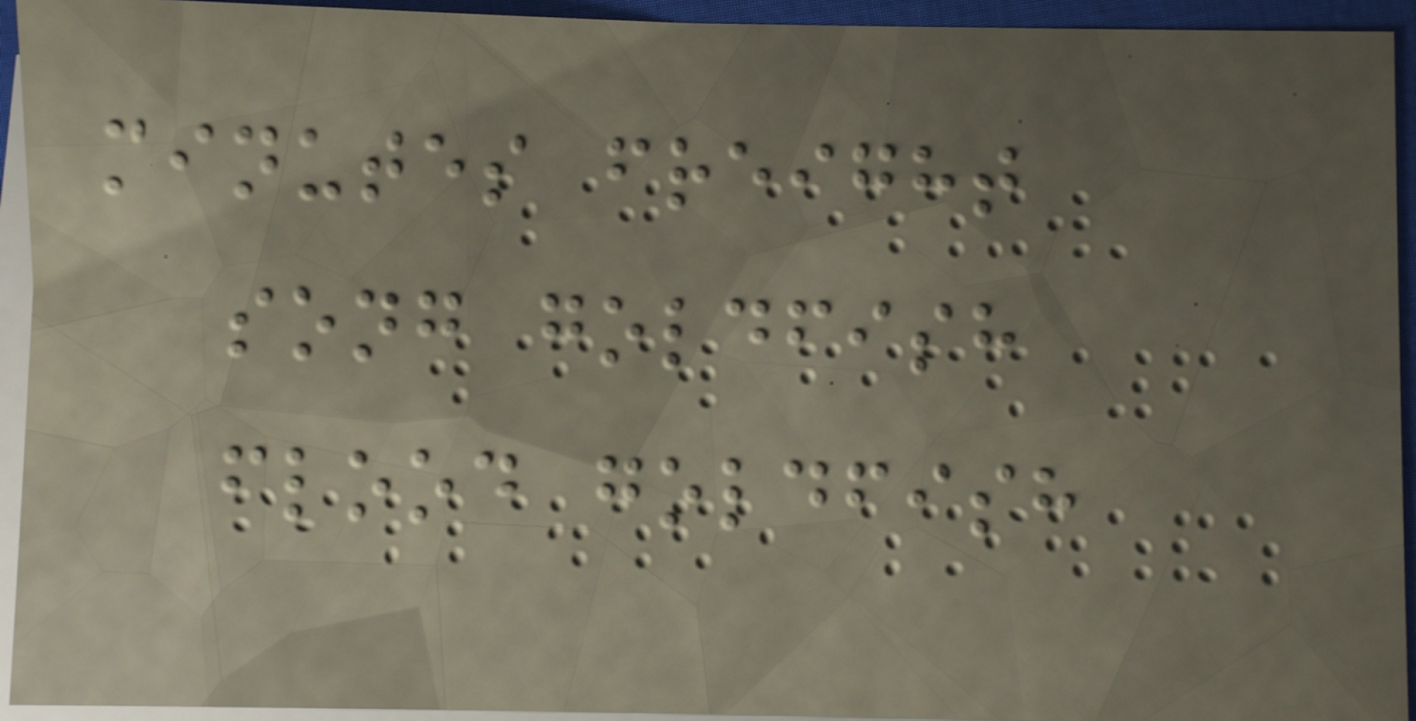minutes freight
song goldfish
flood goldfish
